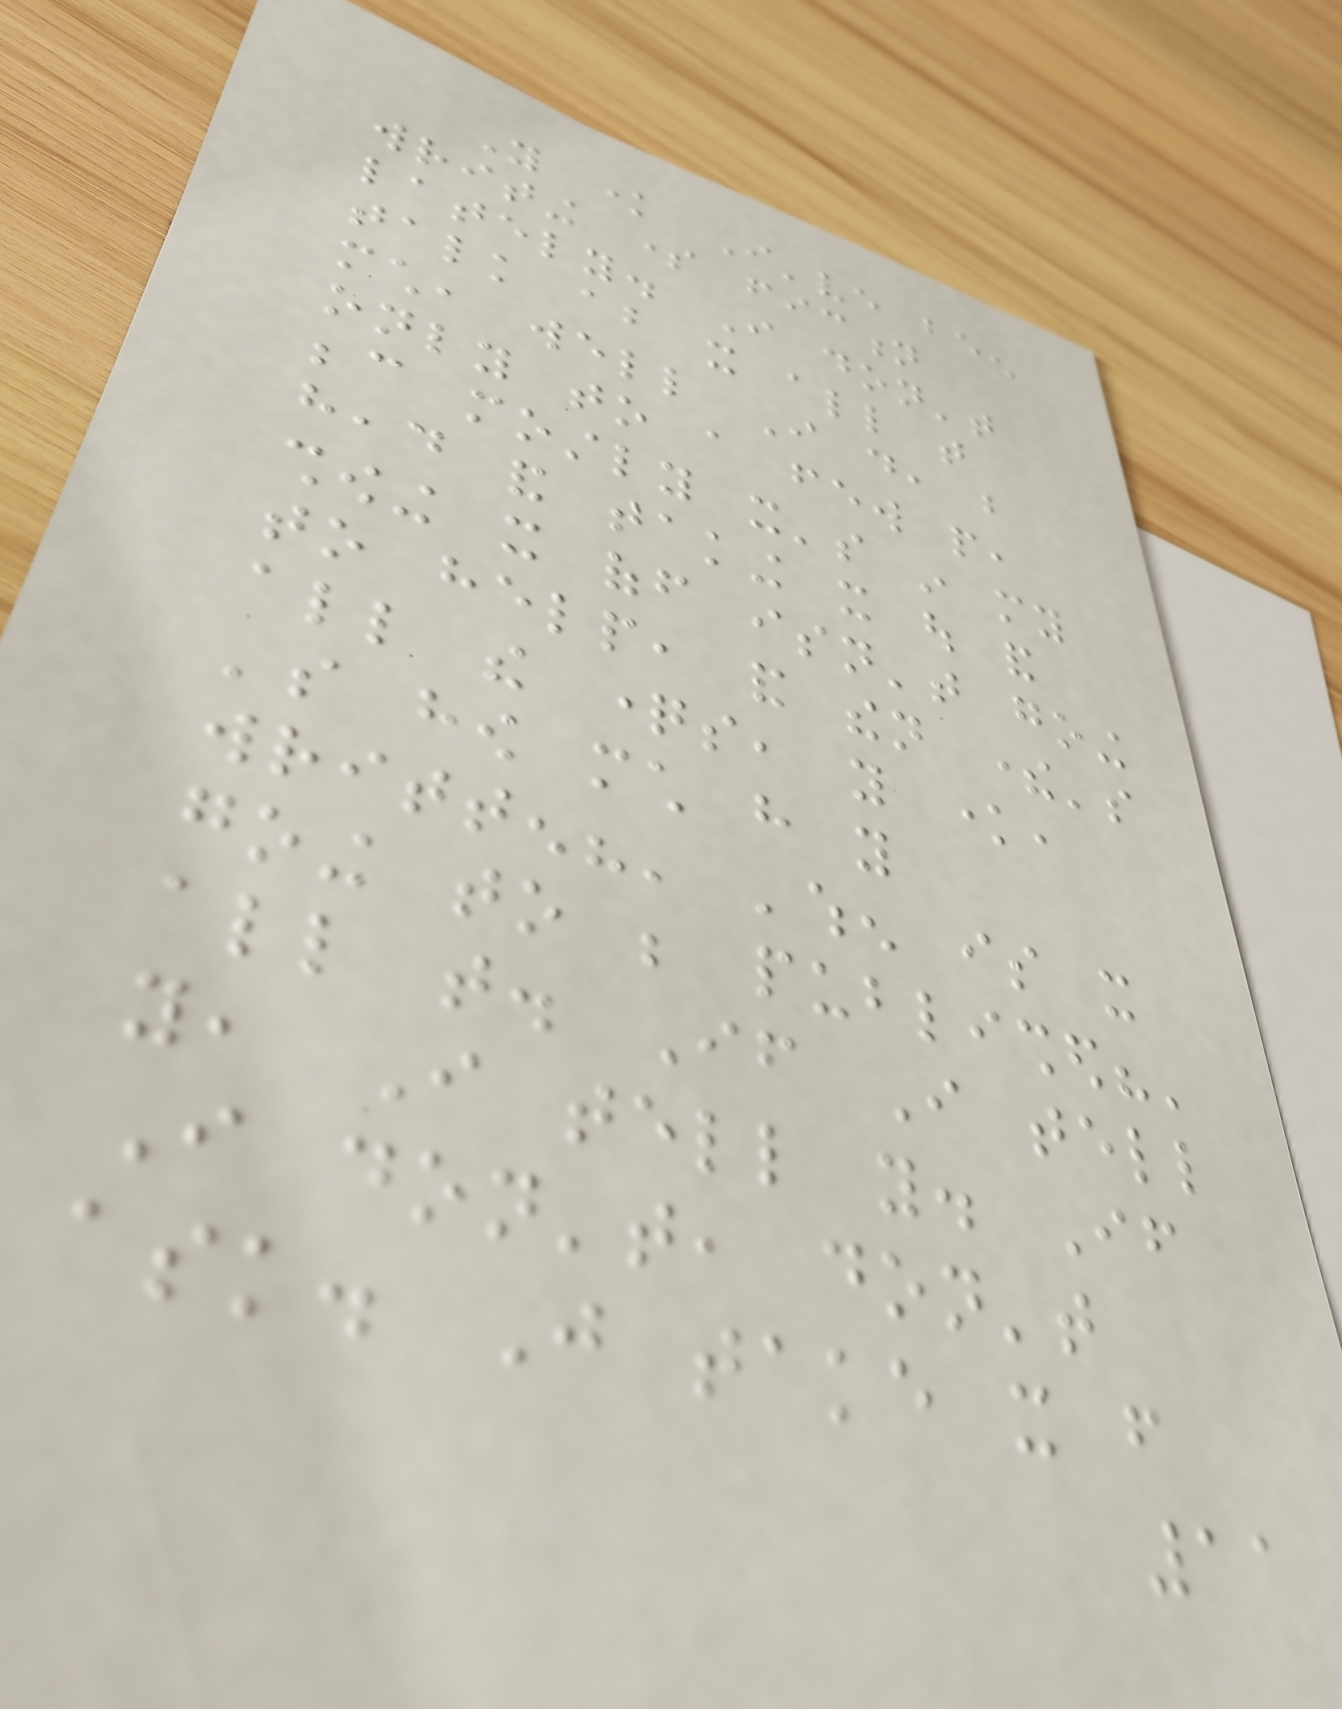You know I've been
writing some fiction
lately. I don't
talk about it all that
much, well I do, but
only to a few people,
because mostly it's in my
head and taking it out and
showing it off isn't going
to help, and then there's
all the questions, you know,
'so how much have you
written?' 'when is it
going to be published?'
all that. If I tell
you, I tell you. If
I don't, don't
ask. Just take it from
11
